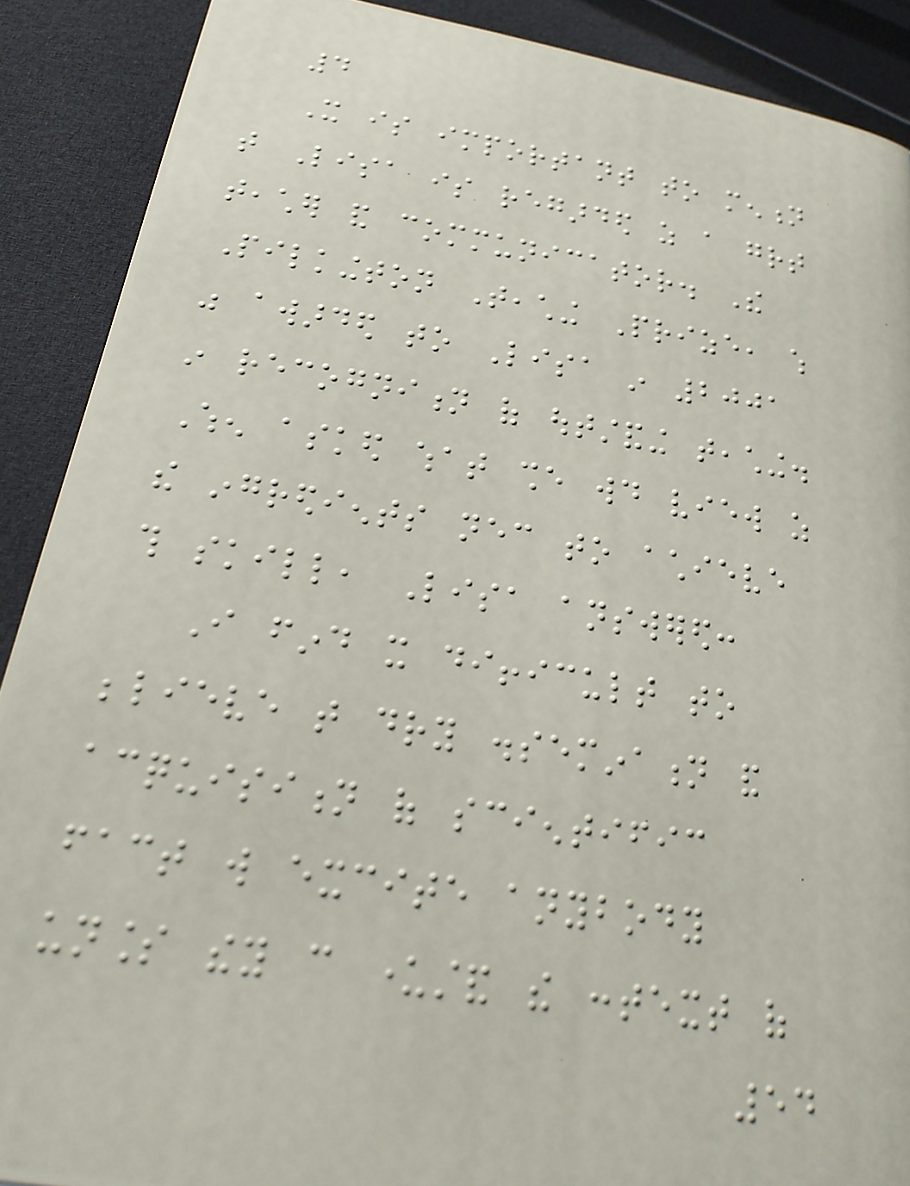4
It is important to mention
that Lisa is regarded as a great
teacher and communicator. The
Pilkington Teaching Prize, which
was awarded to Lisa in 2001
in recognition of outstanding teaching.
When asked what she would view as
the ingredients necessary to achieve
this skill, Lisa answered:
I find it difficult to
believe that dry dissemination and
acquisition of scientific
fact will excite anybody
unless they can understand the context of
54
